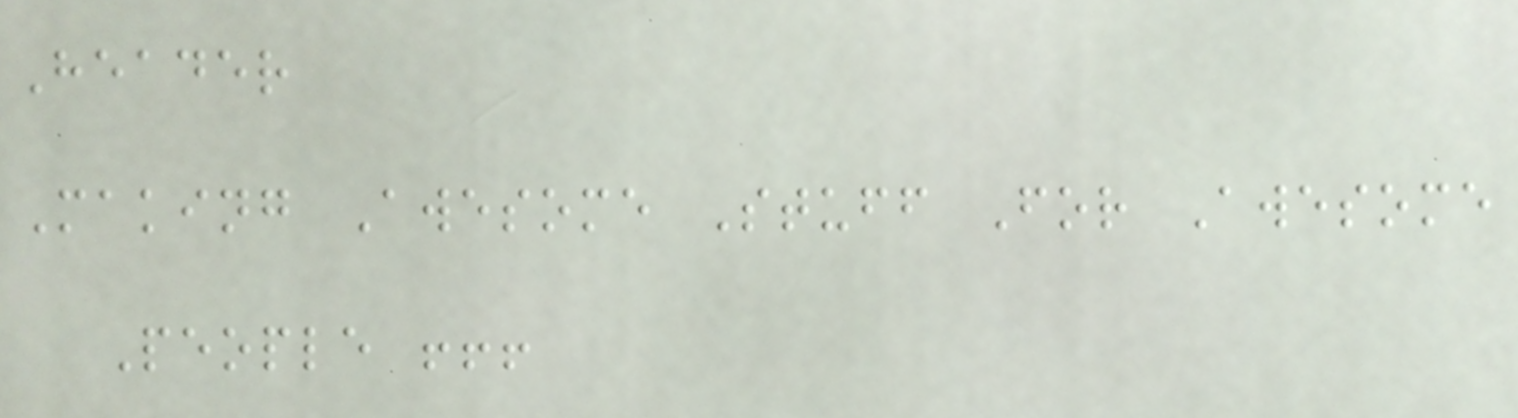Header
Making Awesome Stuff For Awesome
People !!!
